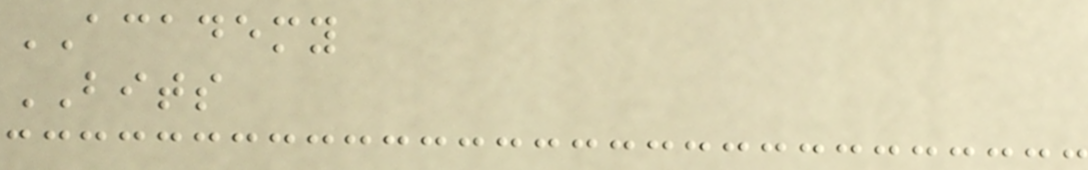ACADEMY
BITS
